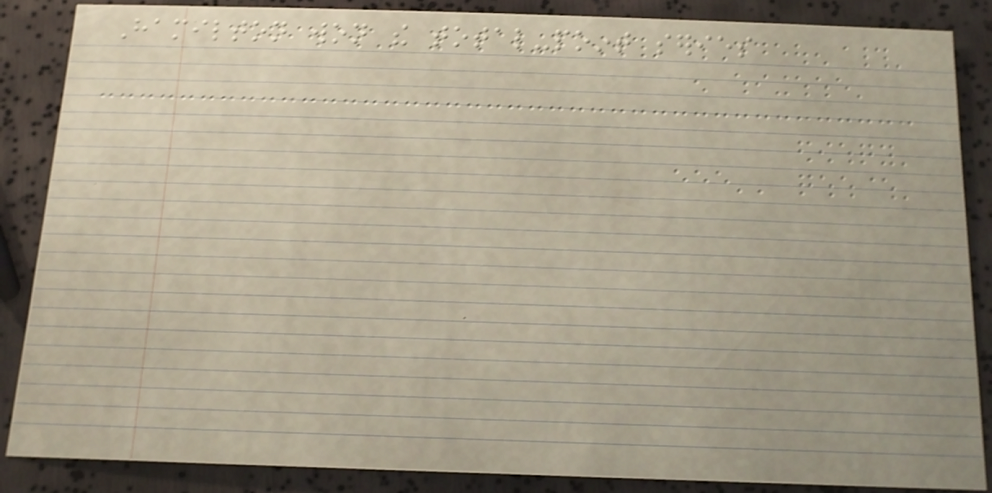Hamilton won the total-point series
